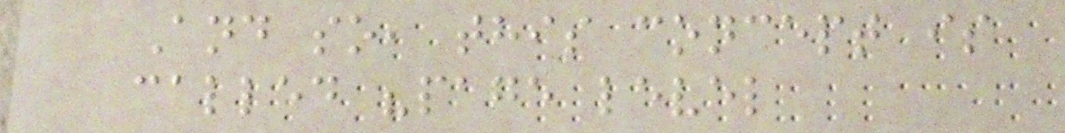And so, this concept is
called "page level
